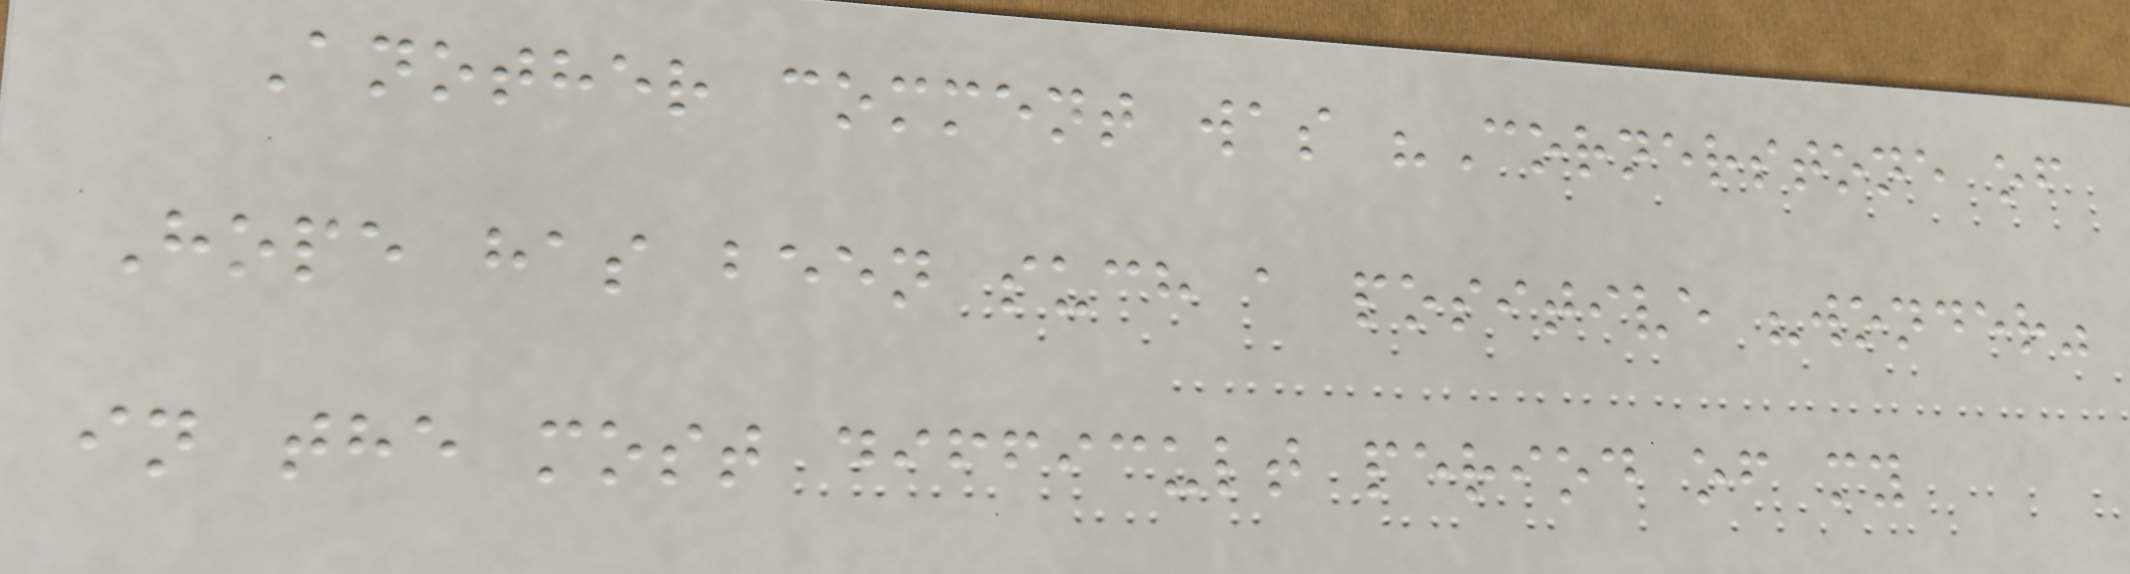Another comment was "Cornerstone of
Hope has been such a positive "wonder"
in the most difficult period of my
